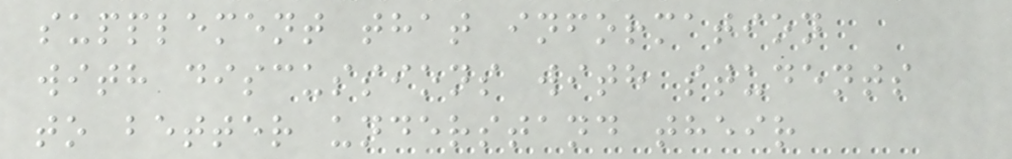supplement that information
with discussions with students
to better understand their
